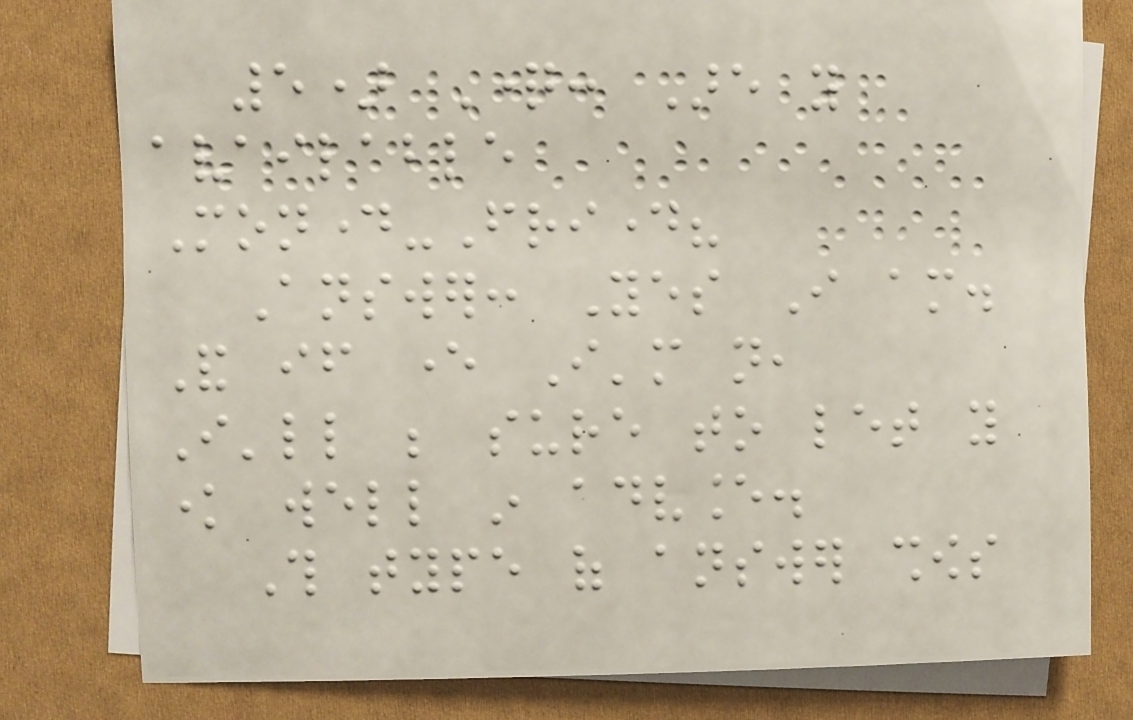5) Question: Are you
available
Monday-Friday?
Answer: Yes I am.
And if ever I'm not,
I'll be sure to let you
know well in advance.
This type of answer shows
